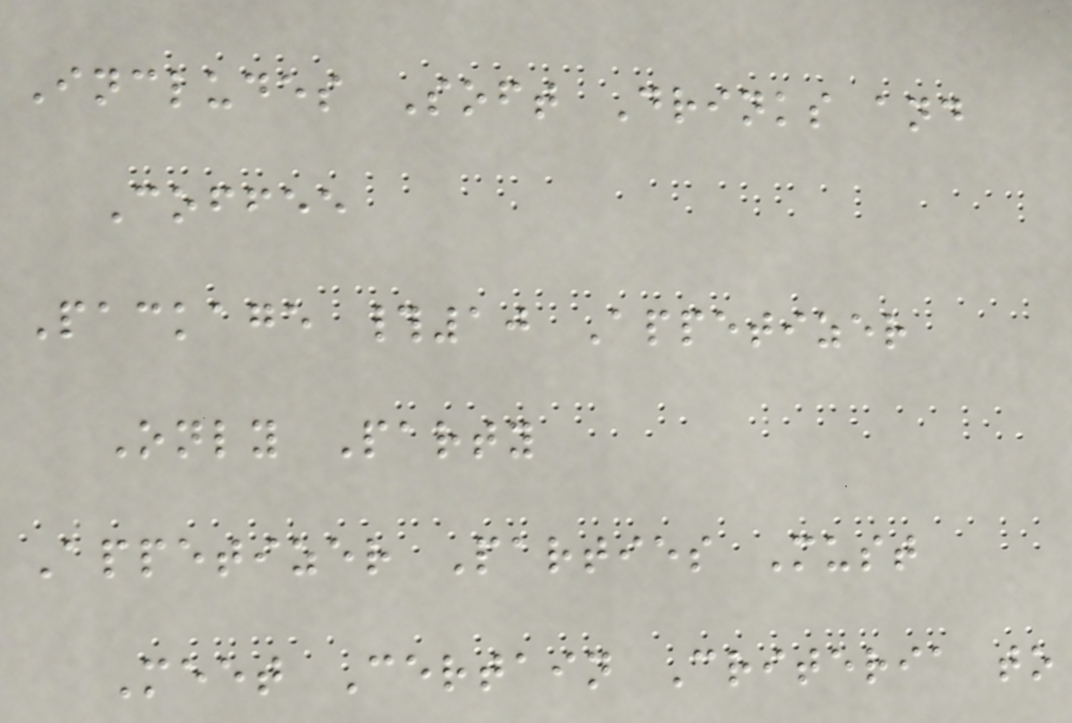Includes Soft Drinks and
Coffee
Package #10 Appetizer
Only Party
Appetizer Parties Must
Meet Certain Criteria to
